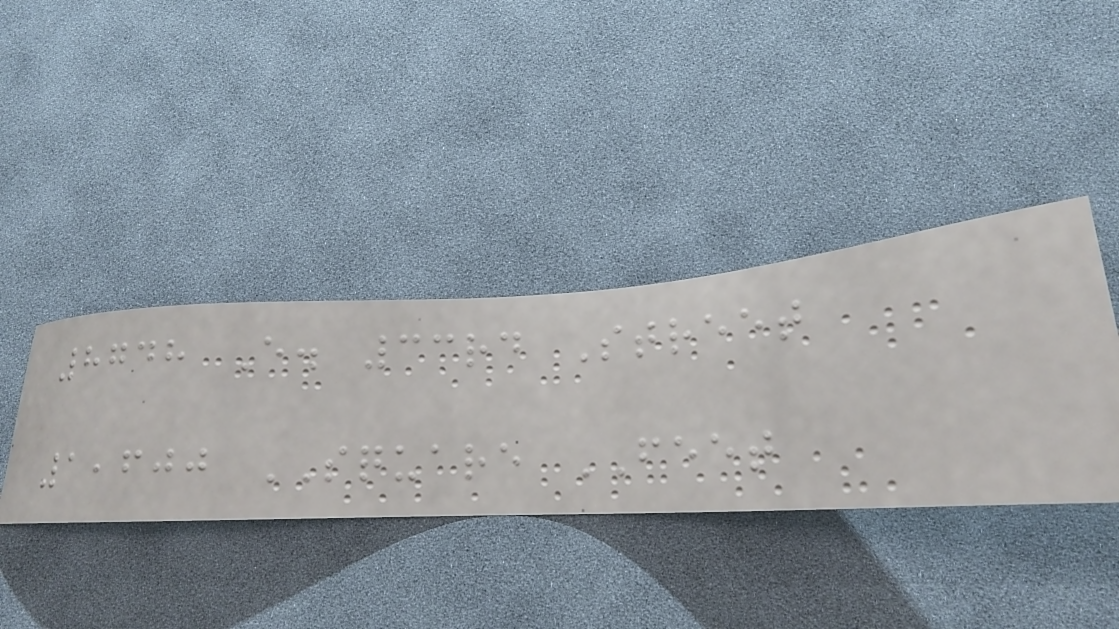8748 E. 33rd Street
1,600 SQUARE FEET
